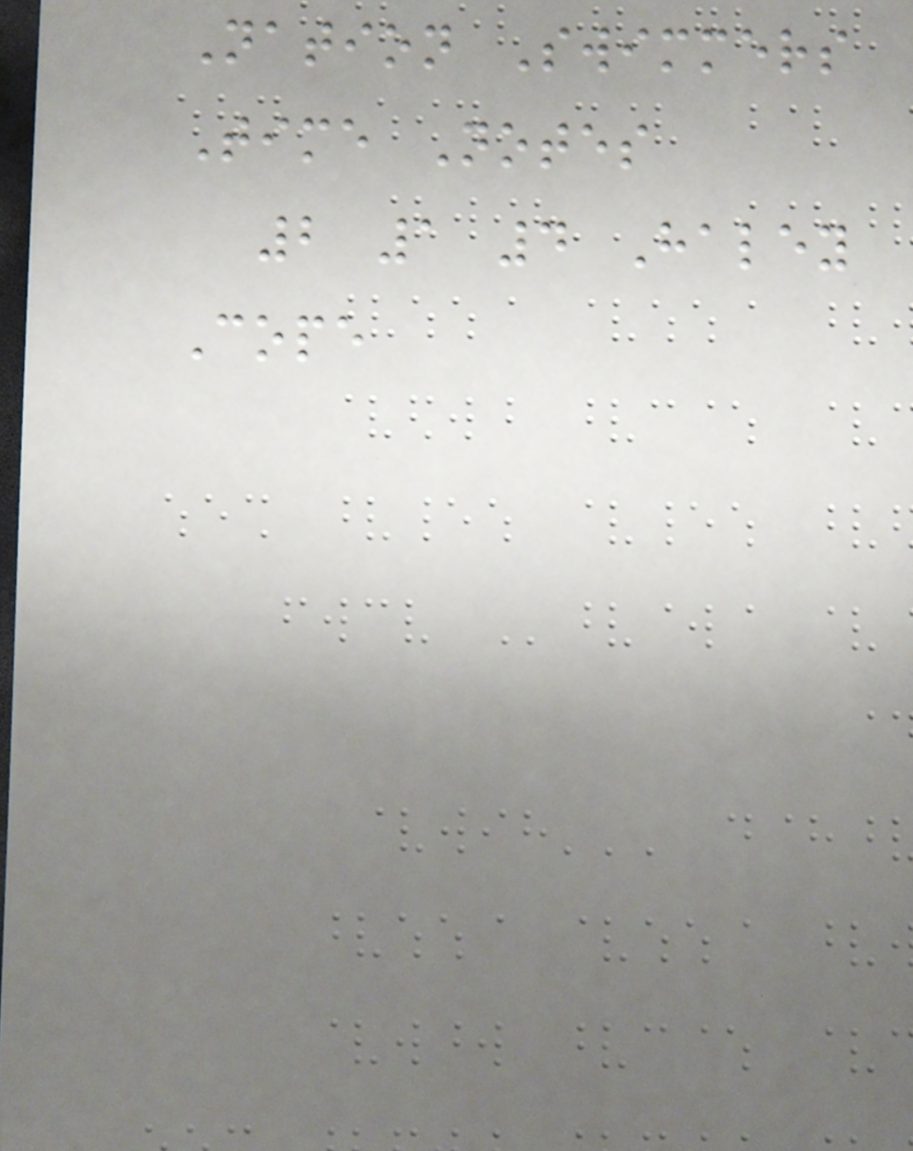Nation Swimmers
Time Notes
2 1 4 Haley
Cope
